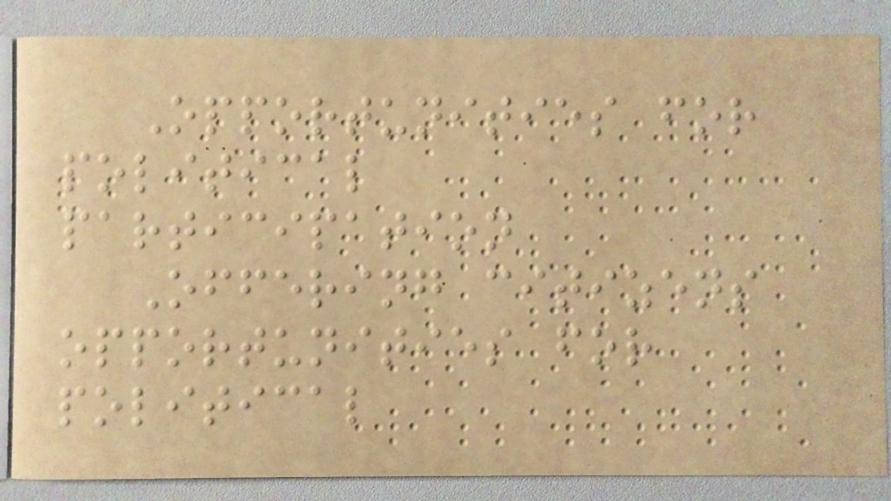Opportunities for
political
participation
Offering citizens
opportunities for
political
